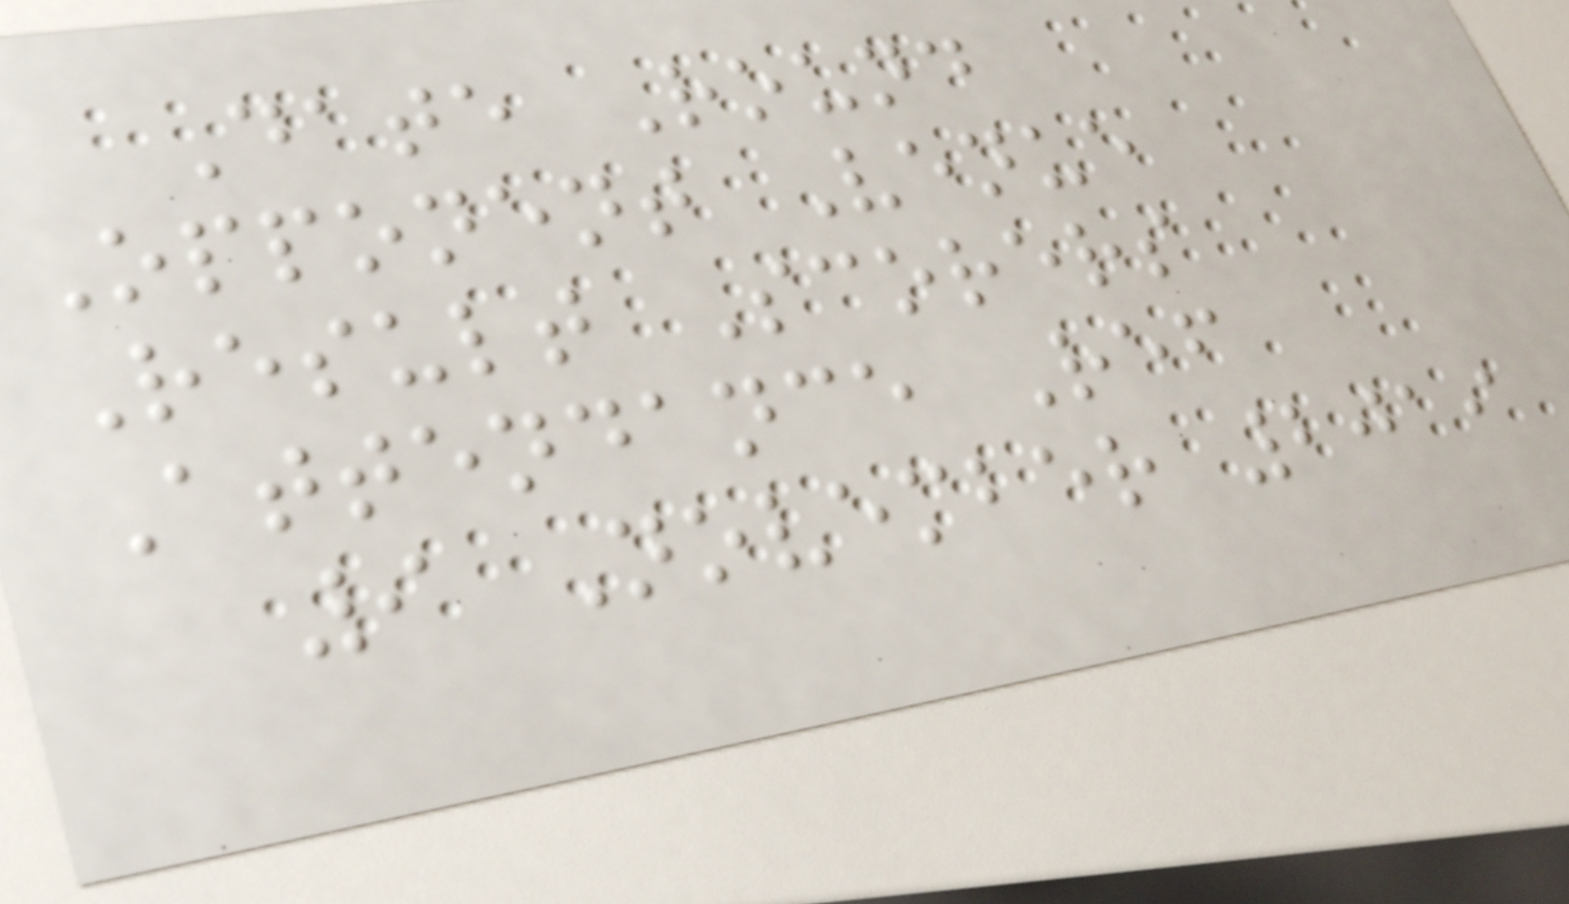Date Round
Opponent Venue
Result Scorers
Attendance Ref
9 November 2019
